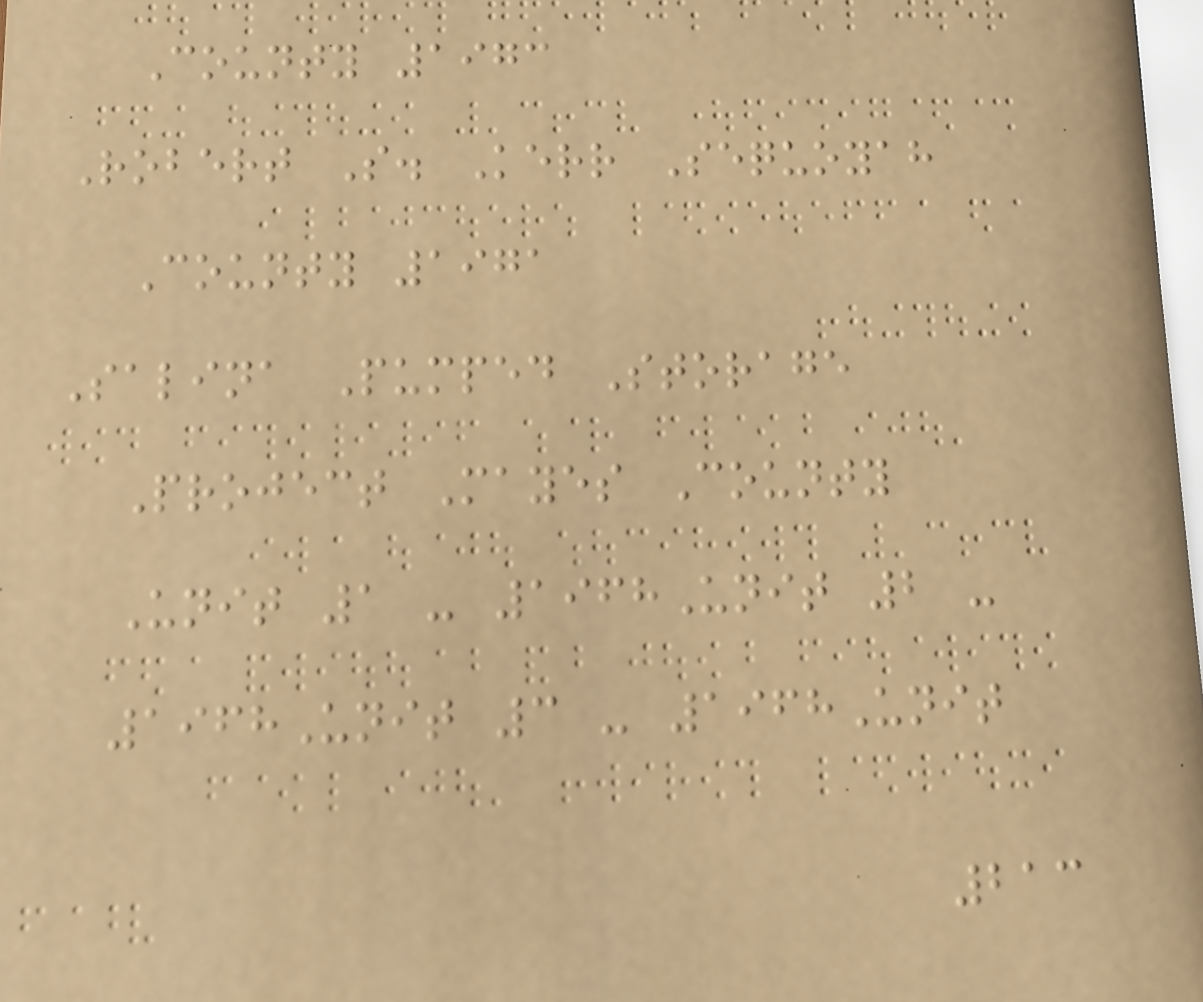County 1973
Robert S. Kerr Sequoyah
County 1971
Salina Pumped Storage
Project Mayes County
Unit 1 - 1968Unit 2 -
1968Unit 3 - 1968Unit
213
